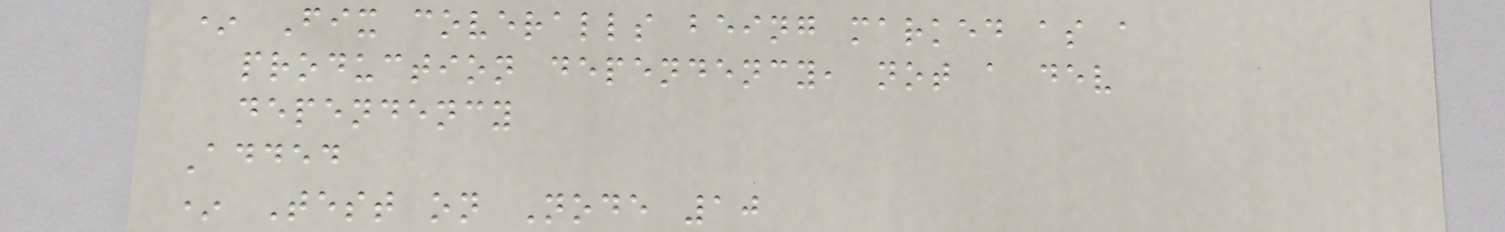* Fix coveralls being marked as a
production dependency, not a dev
dependency
Added
* Test on Node 10
